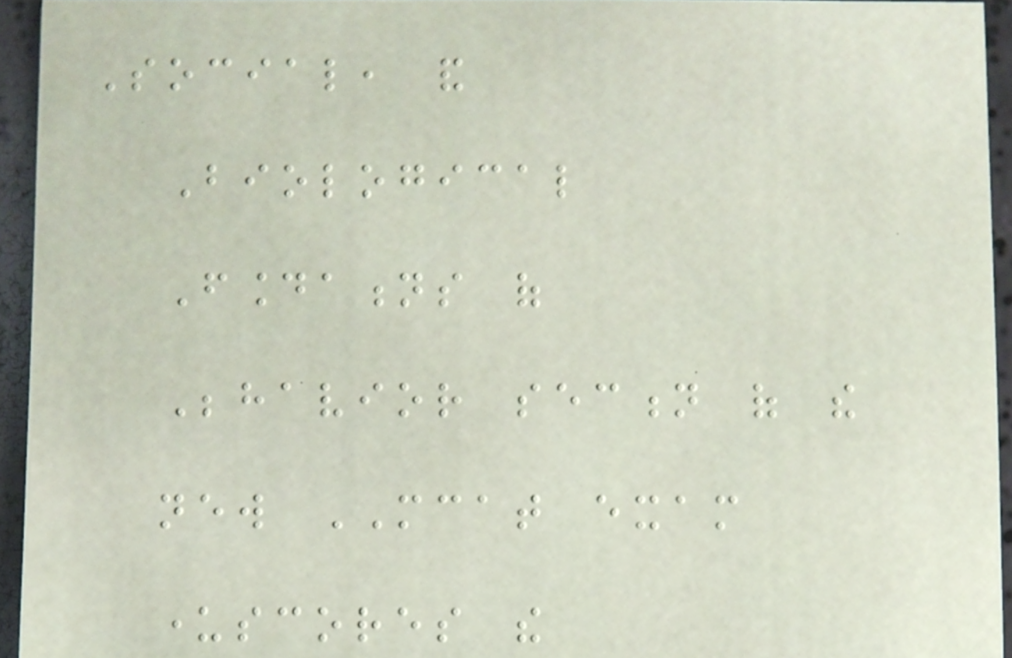Social, and
Biological
Foundations of
Behavior section of the
new MCAT exam
underscores the
